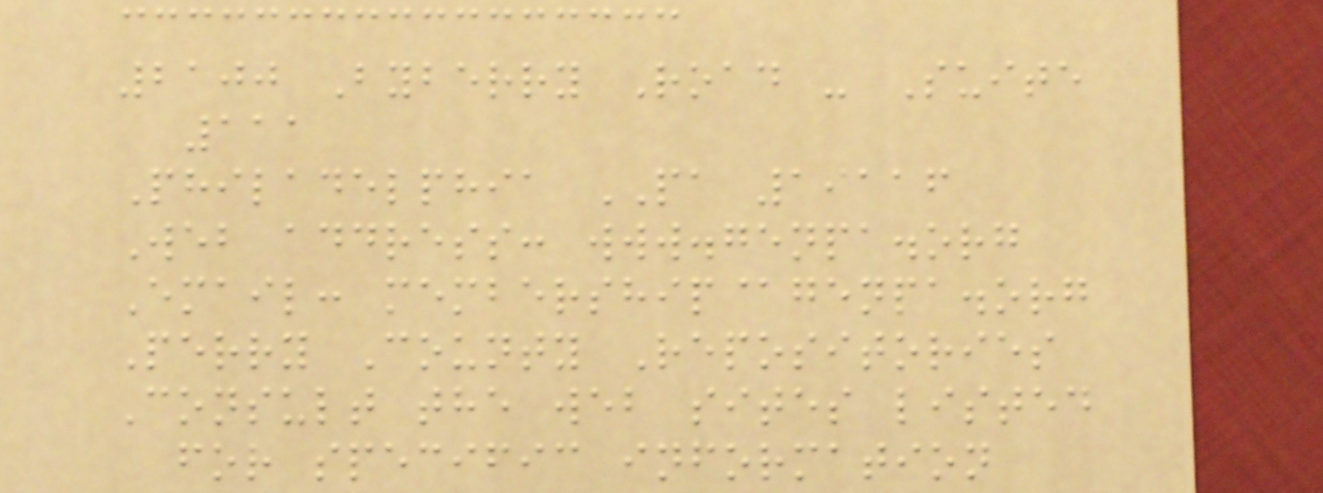2100 Byberry Road - Suite
111
Philadelphia PA 19116
Web address: www.genpa.org
Email: membership@genpa.org
Perry County Repositories
Consult the web sites listed
for specific information
